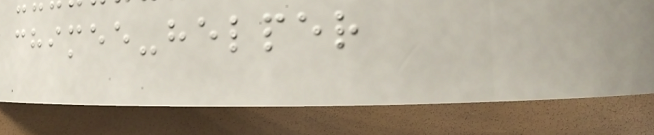chimee-helper
